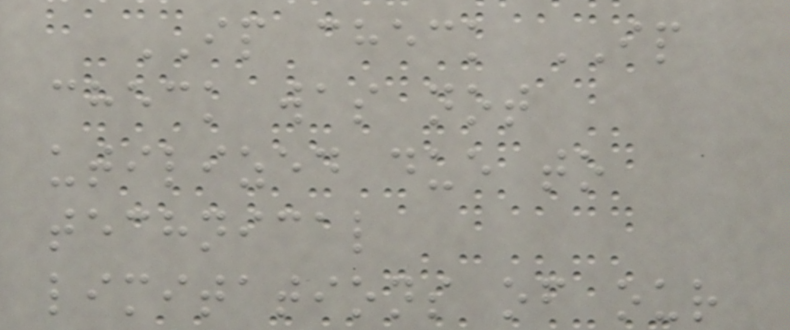IP check IP
check was not
utilized due to
technical
limitations of our
